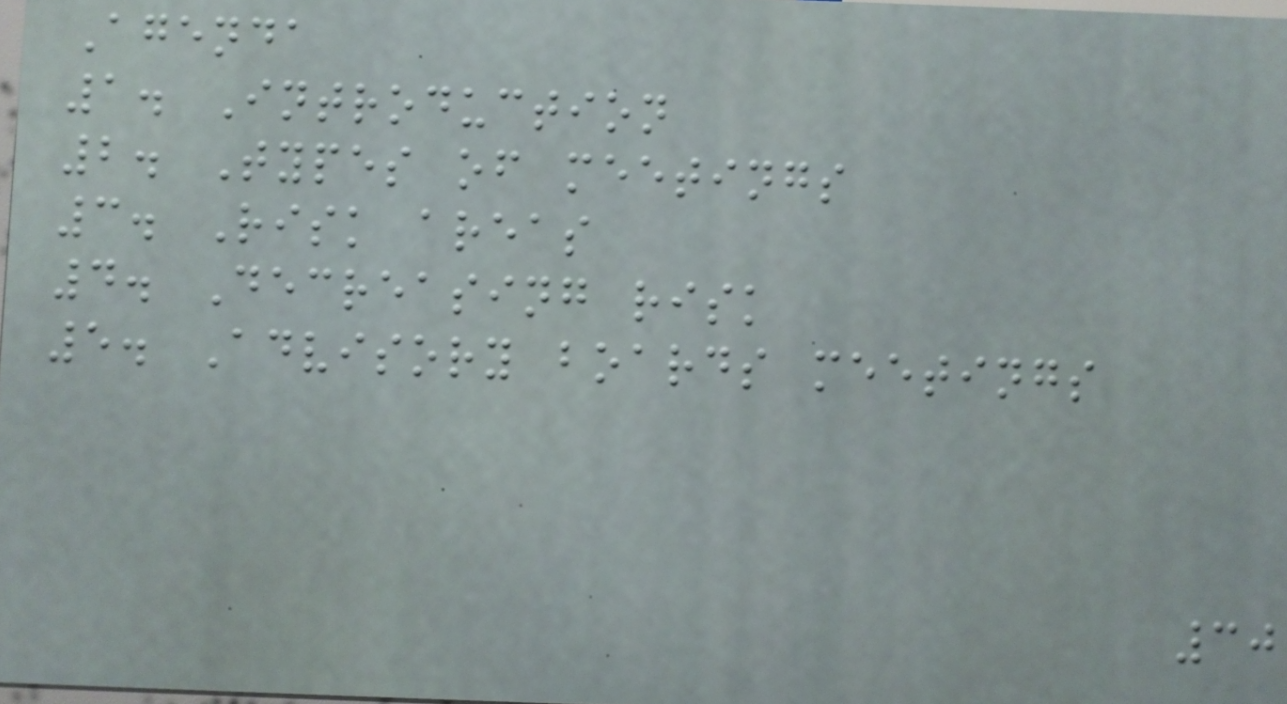Agenda
1. Introduction
2. Types of meetings
3. Risk areas
4. Decreasing risk
5. Advisory boards meetings
30
